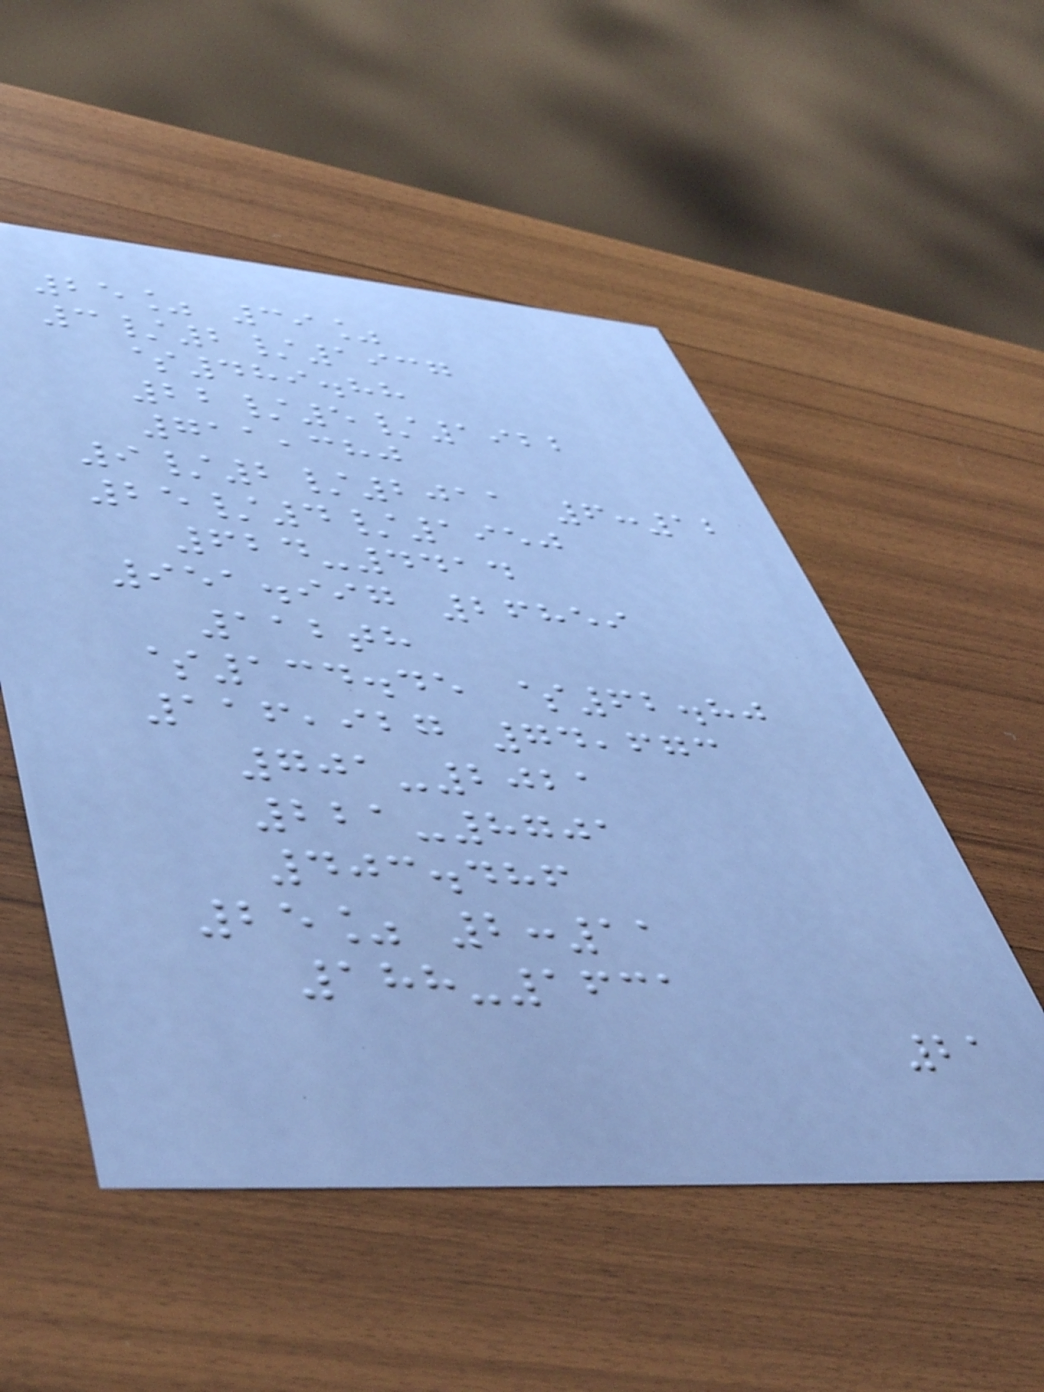25% 39%
3/2/1937
$489.88
22/5/1922
711,380
9/2/2011 6:12
25/4/1950
624-4414
951.997 26859
112th
$134.45 $62.80
116,927 74,673
701-2021
221-8701
403.486
25% 2:11
188-1631
21
